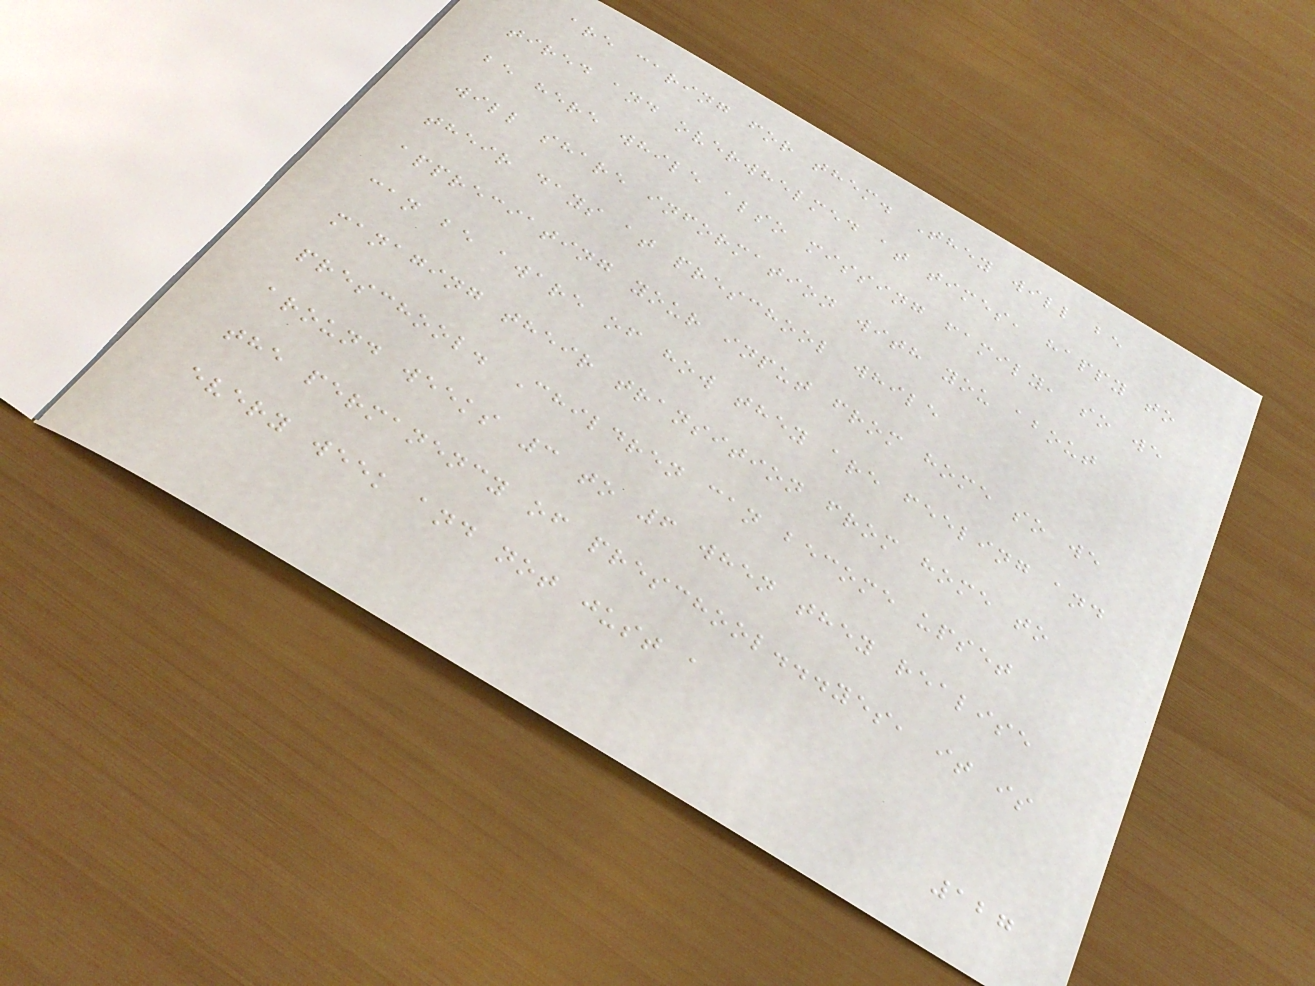are caring for them. They will be
tired and overwhelmed at times, happy to
be here while also missing family, so we
will share information with you about
their days at preschool while
appreciating your input from home so we
can be aware of how they are feeling and
managing their transition from home to
preschool. Children can become upset
around weeks 3 to 6 when they realise
the permanency of preschool...yes, it is
every week and not just a
127
